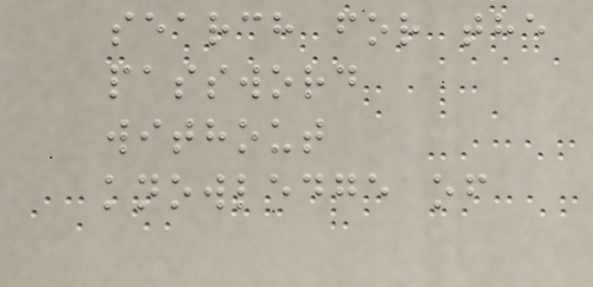search for the
password
without
knowledge of
